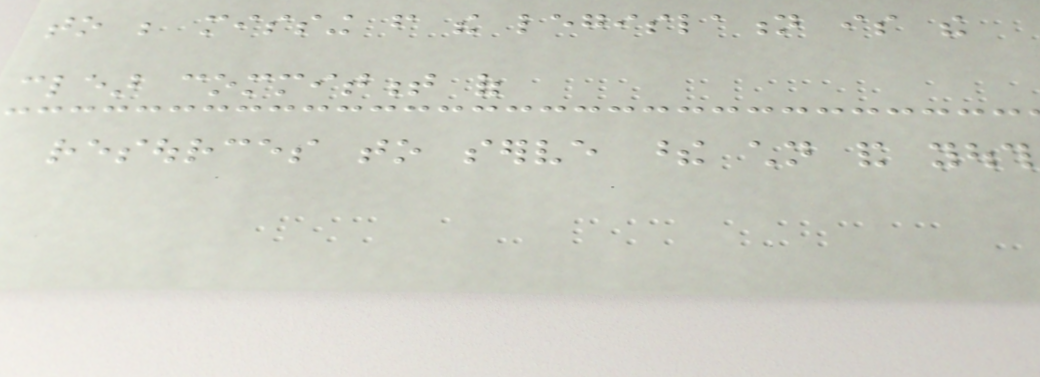to be missing from the legislation is the
clear commitment of
resources to serve these children and youth
